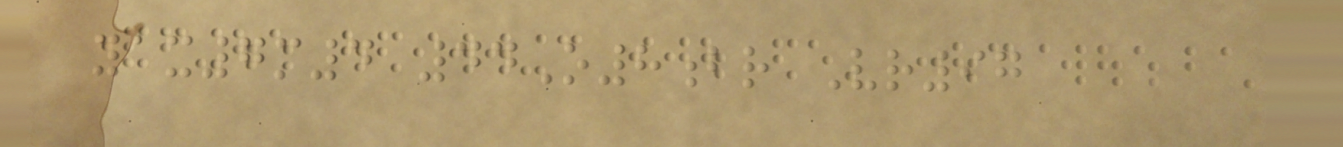yax7m4 44O8br Vr97
